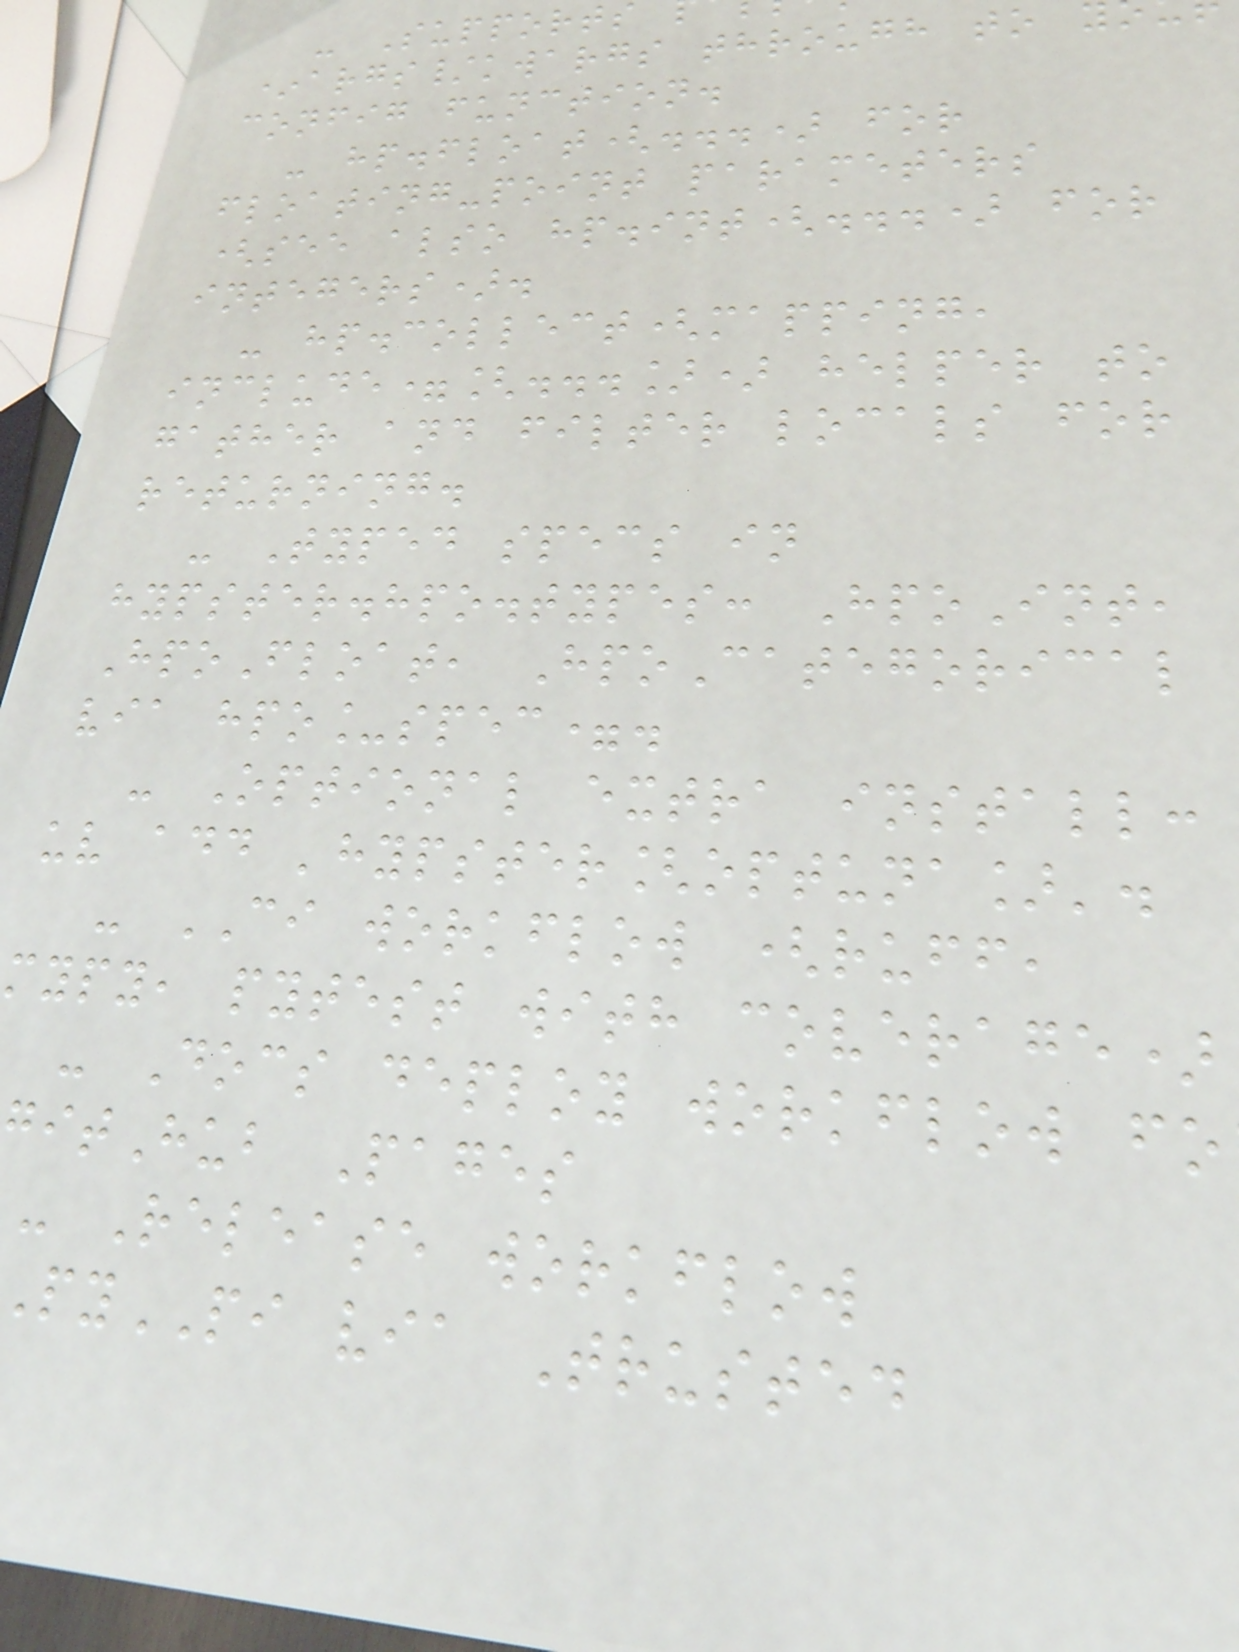- Supports
*args/kwargs through to
config function.
- hp.float(...) for
floating-point parameters
(see also hp.int(...) for
integers).
- hp.collect(mapping,
include=[...]) helper to
gather and filter locals for
returning.
- Typed specs in
hypster.hpo.types: HpoInt,
HpoFloat, HpoCategorical
via hpo_spec=.
- Optional extra install:
uv add 'hypster[optuna]'.
- CI workflow (ruff,
mypy, pytest with coverage)
- Docs deploy workflow fo
itHub Pages
- Release workflow
yPI via Trusted
